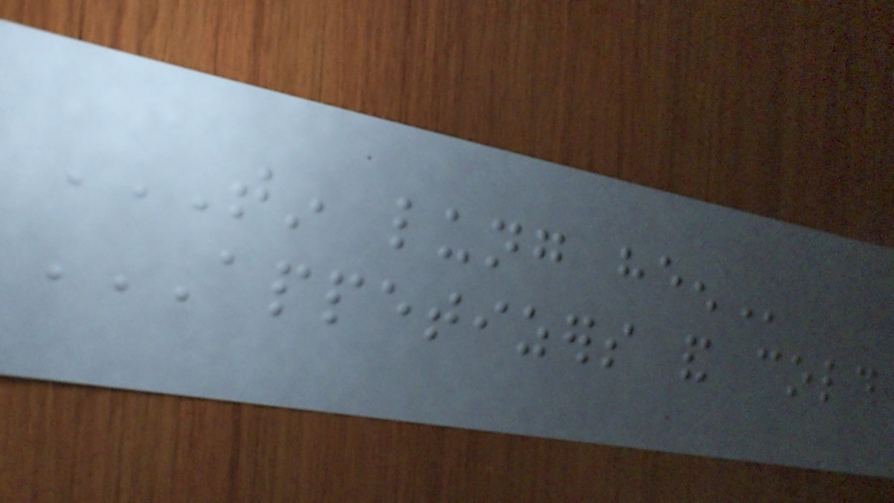TIN LUNG HEEN
APPETIZERS AND COLD
